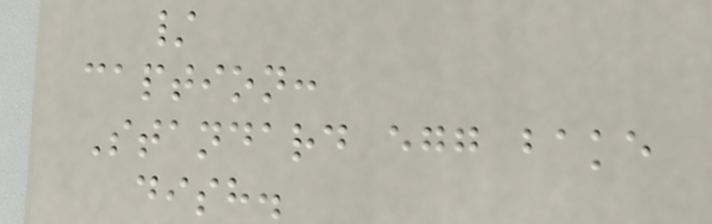/
caption:
Standard egg bake
dish.
